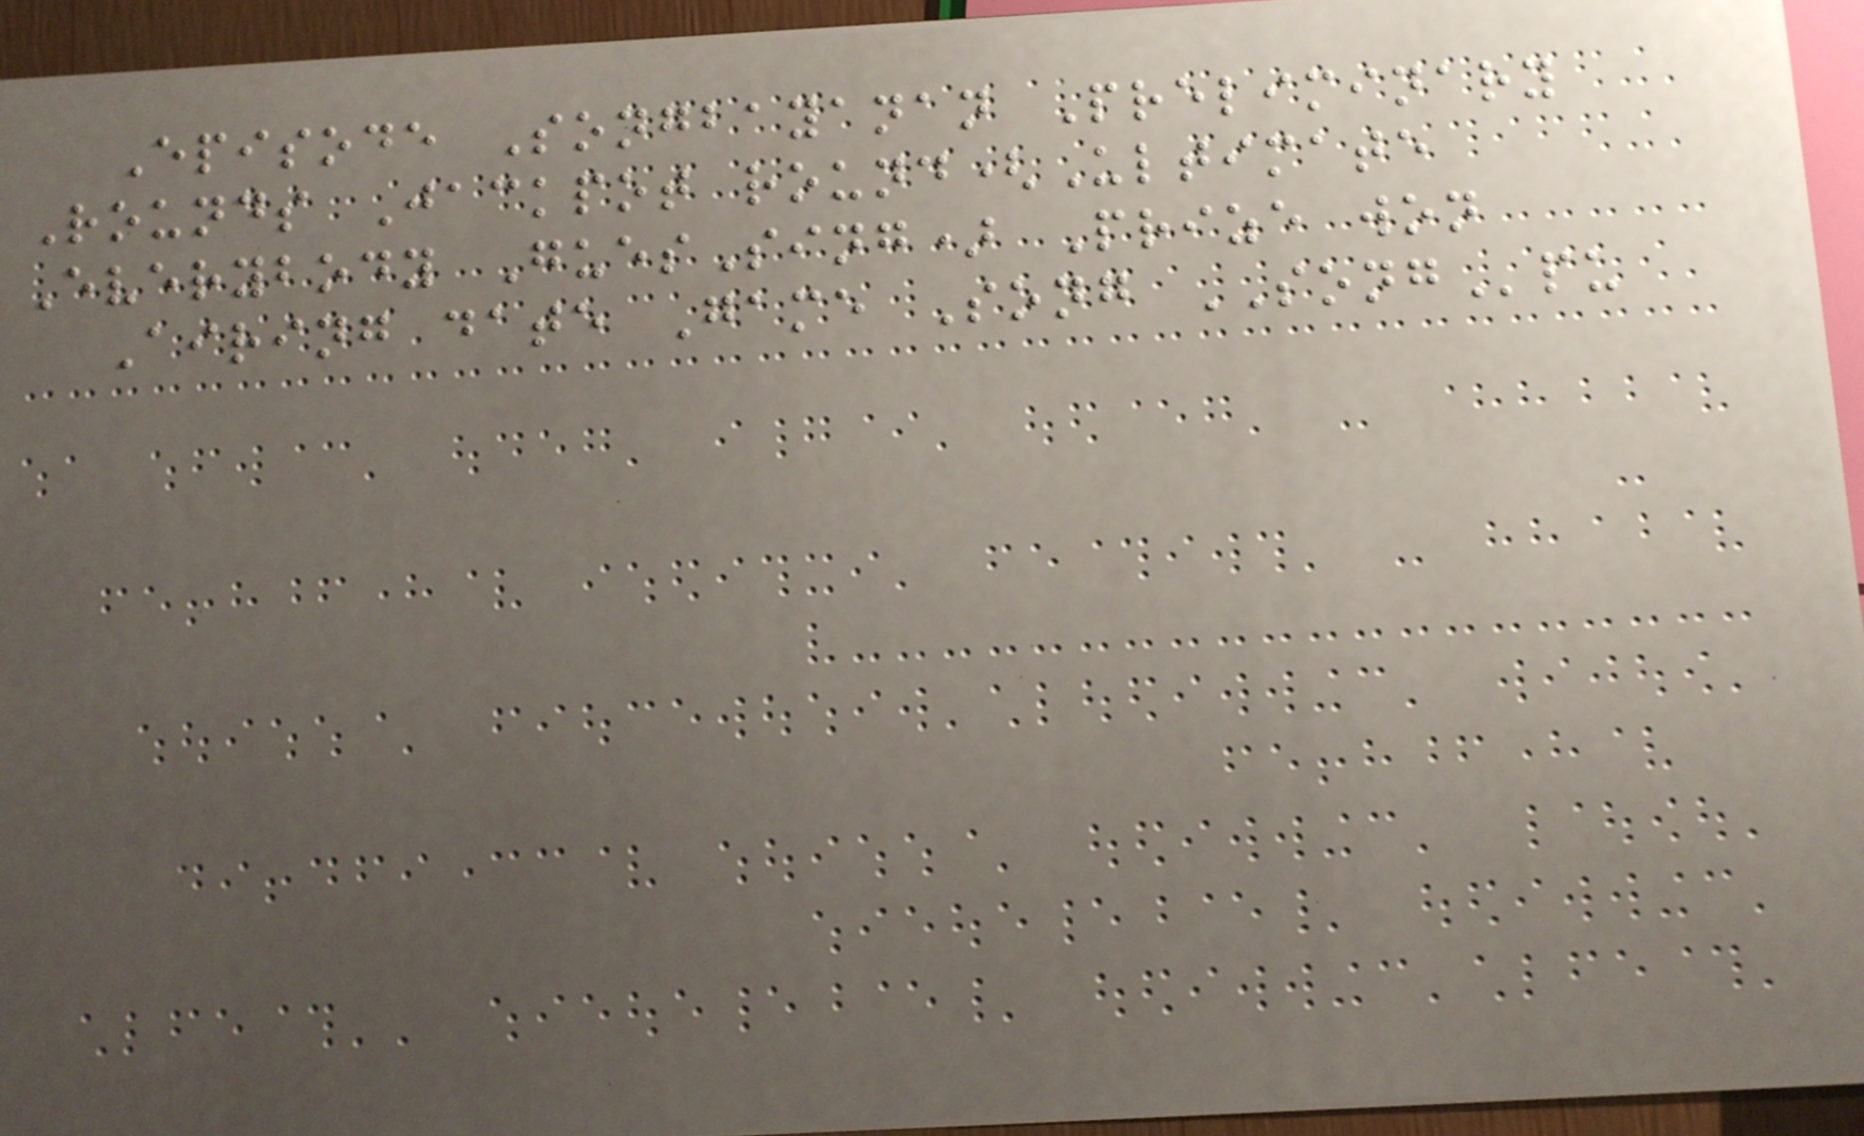Episode Songbayanan Preliminary
Rounds Jackpot round(Ultimate
Everybody GuesSing) Prize won
Airing date Game Song SONGpu
